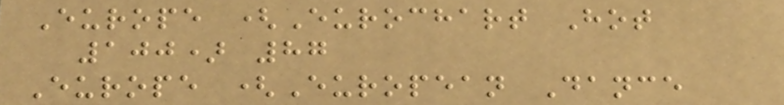Europe (Eurochart Hot
100) 87
Europe (European Dance
